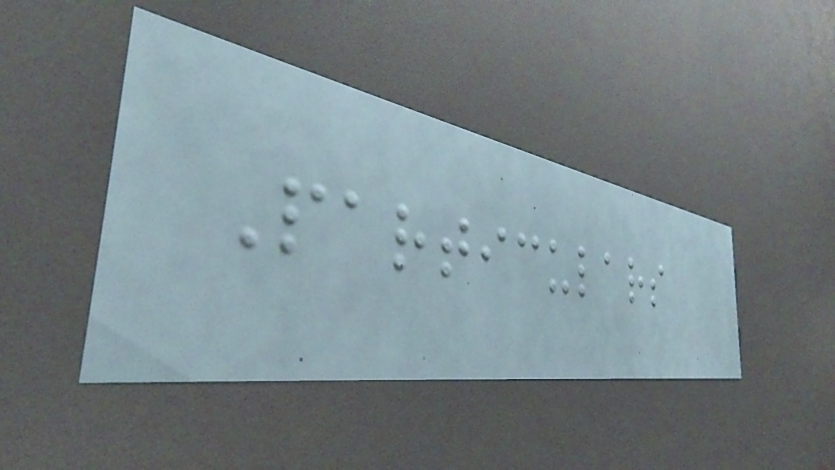Particulars
